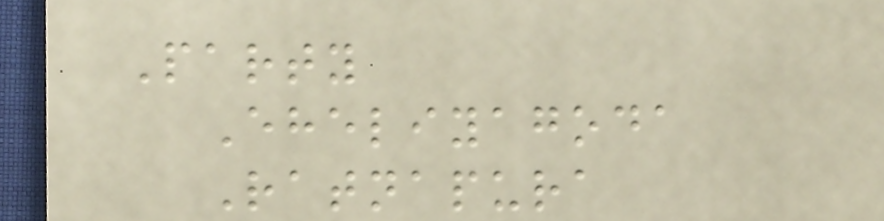Party
Eheliyagoda
Ratnapura
